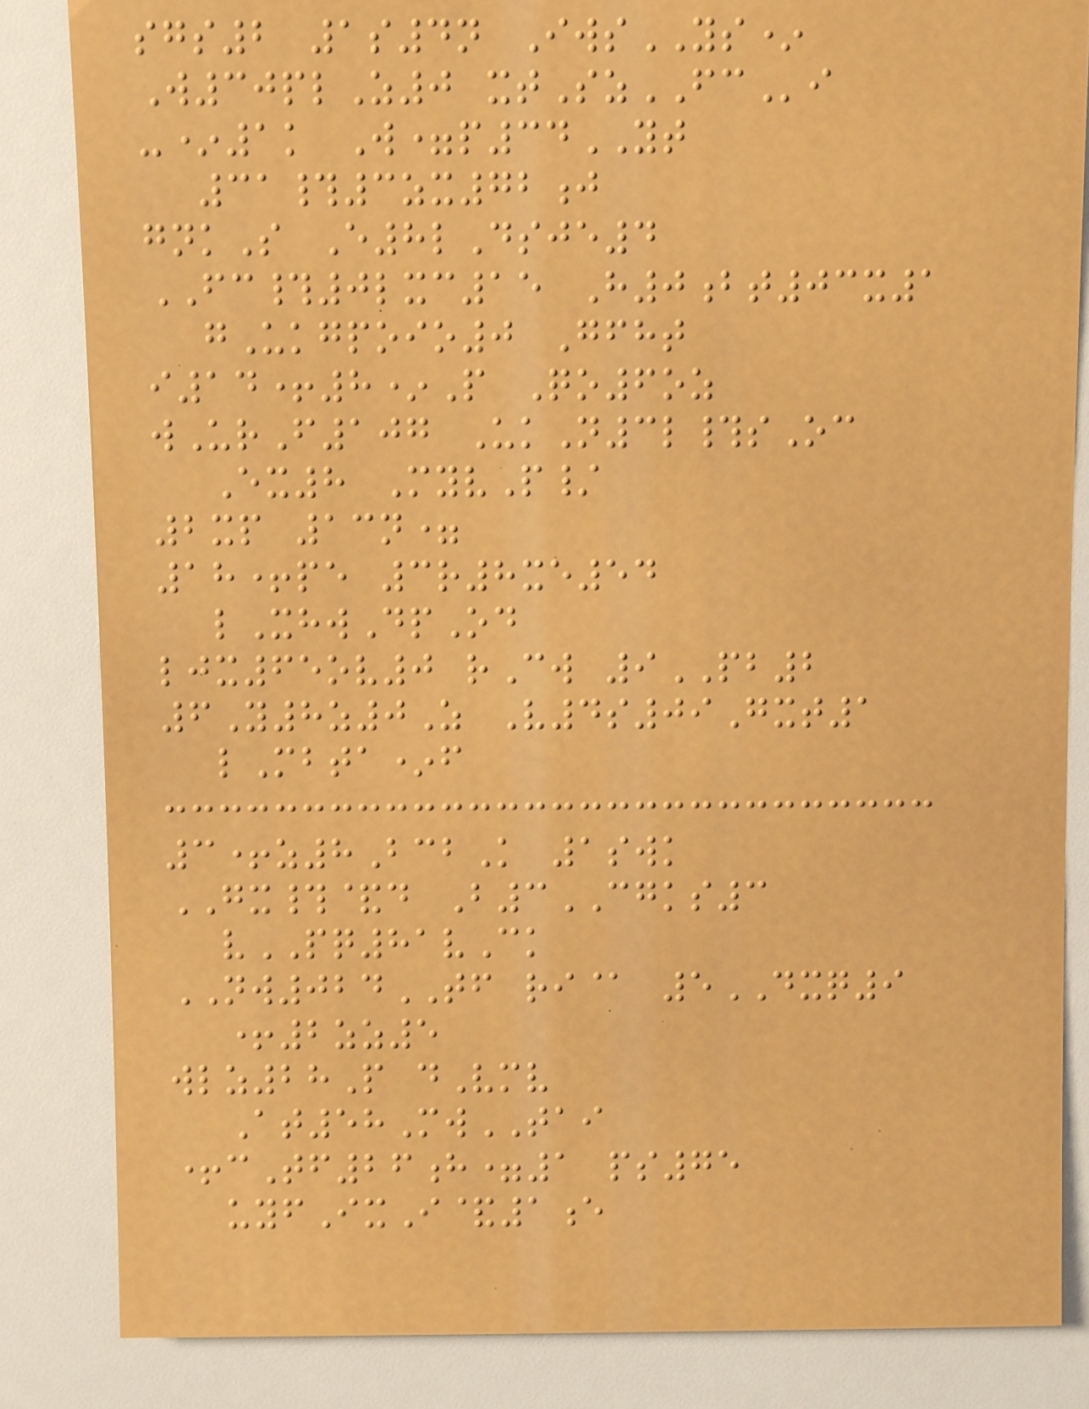sgs2 1s4n IwsYS*
W30plZ0 xtSzFCi
-*1k W=p34YT
31#3zx72j
gnkS E8lDsje4
FC#0lxc15 H0bt03x1
gUkgpoio0 Gfht
i14+8*P Qo6oz
wUrF107 UkN3l#sOc
Ex8 MyvP/
2xp 13n=
18+pe 3r8xe54
lXhwDpOd
ljx65ov0 rCw 9PB2
6Y8z0Z V4s09Gxt1
lMbta*f
3+z8BcbK 1swk
GX#&d B3CGKS3
vPQ81vCk
NW024TF ri@ 5DXQ9
+2zz5
wlz28P dVmv
At58MwTAI
+cTf26h=1 ps75
uyfIxI&1e
